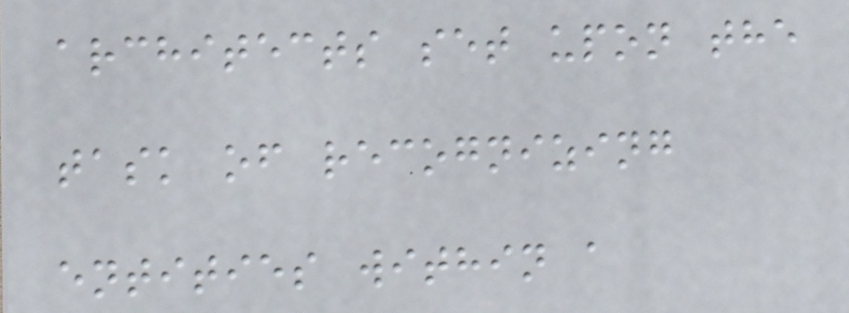architects set upon the
task of recognizing
entities within a
